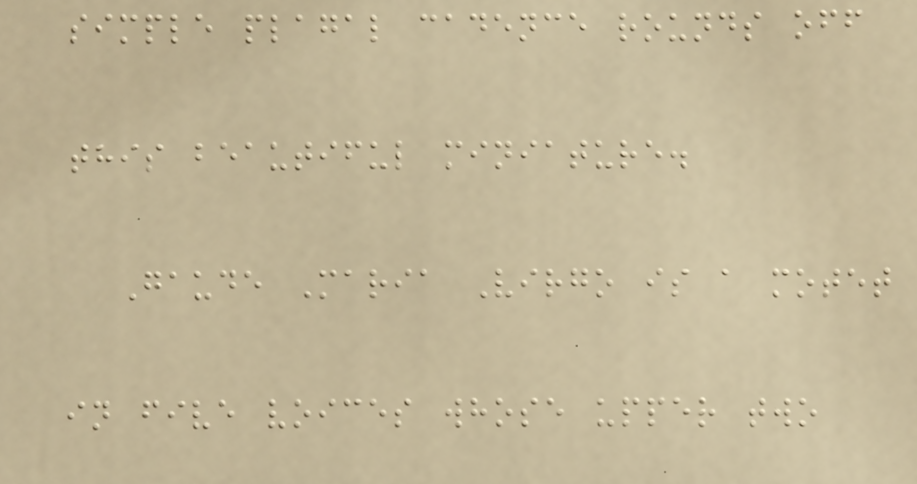simple plagal cadence rounds off
this beautiful miniature.
Gaude Maria Virgo is a motet
in five voices whose upper two
